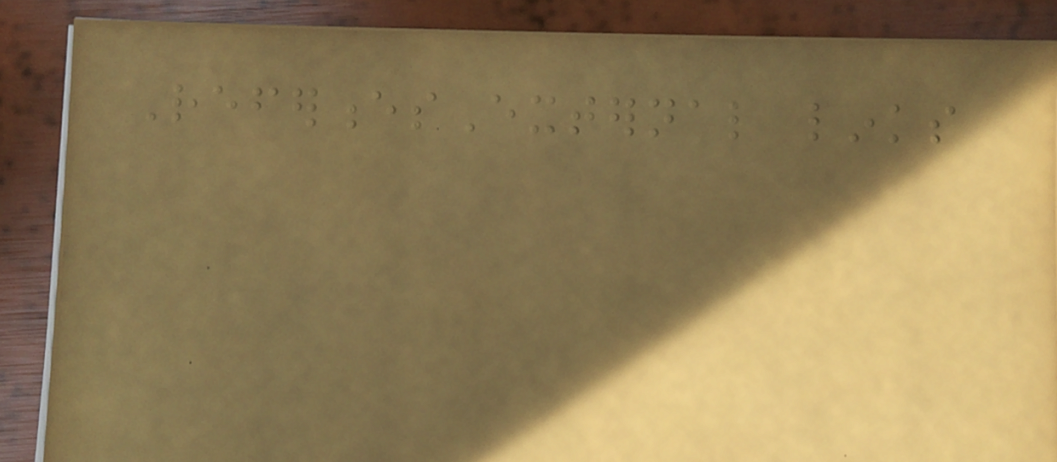ReferencesExternal links
